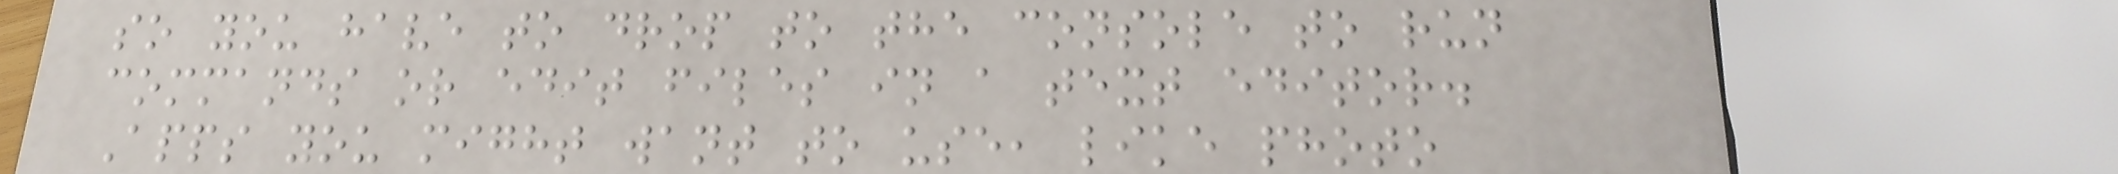so you have to drop to the console to run
commands or edit files in a text editor.
Apps you might want to use, like photo
